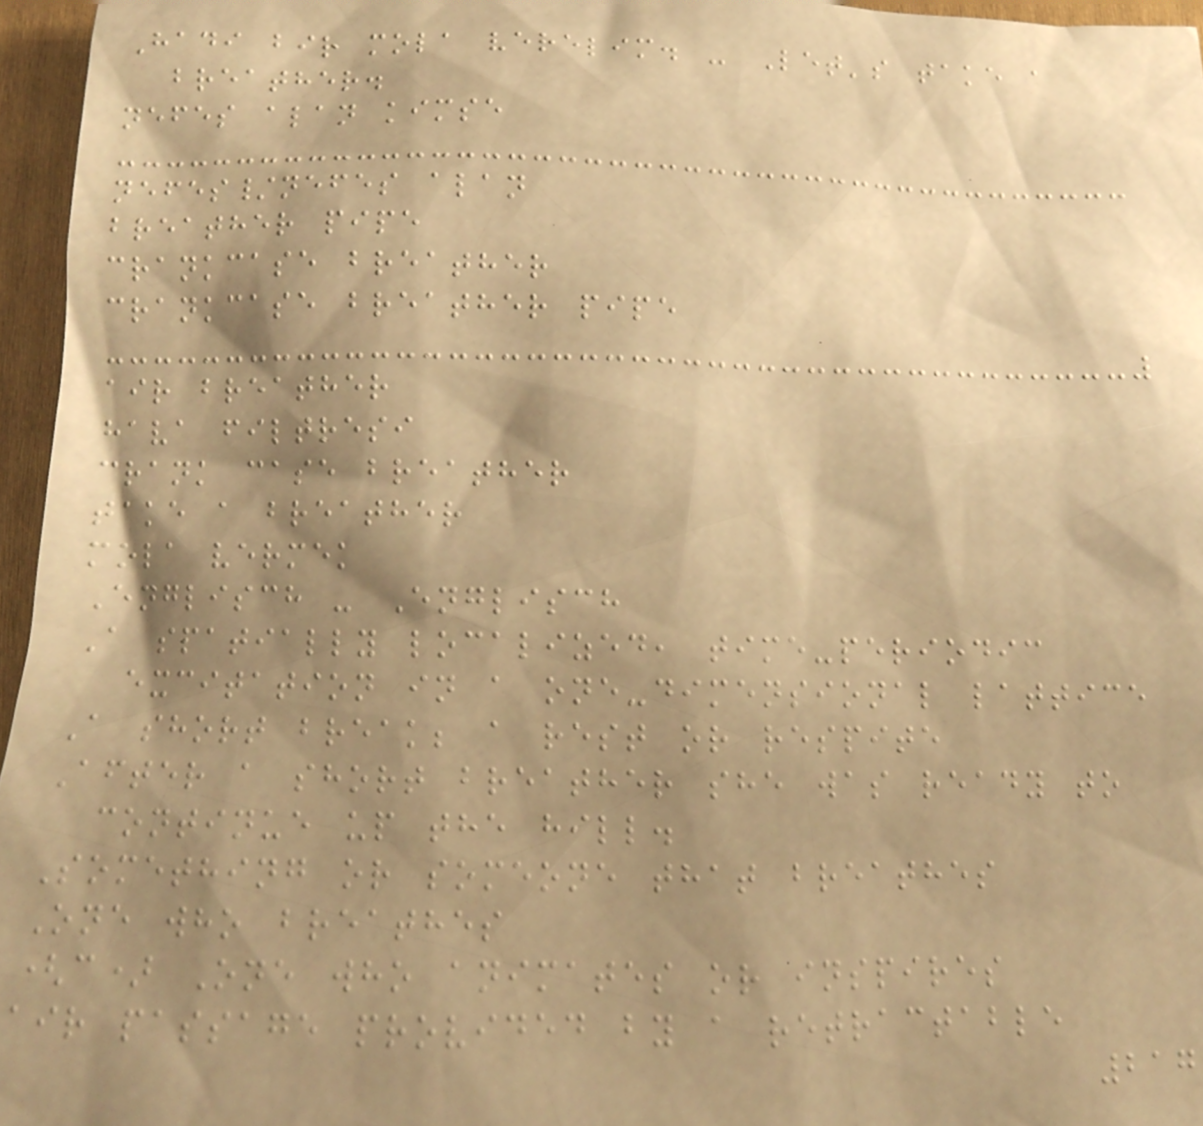Hadi bir mola verelim. - Let's take a
breather.
nefes alan kimse
nefes/nefes alan
breather pipe
crankcase breather
crankcase breather pipe
air breather
hava filtresi
crank case breather
take a breather
mola vermek
Englisch - Englisch
A spatially localized, time-periodic
excitation in a one-dimensional lattice
A short break; a rest or respite
After a short breather she was ready to
continue up the hill.
Something or someone that breathes
One who breathes
(c) One who animates or inspires
air passage provided by a retractable
217
